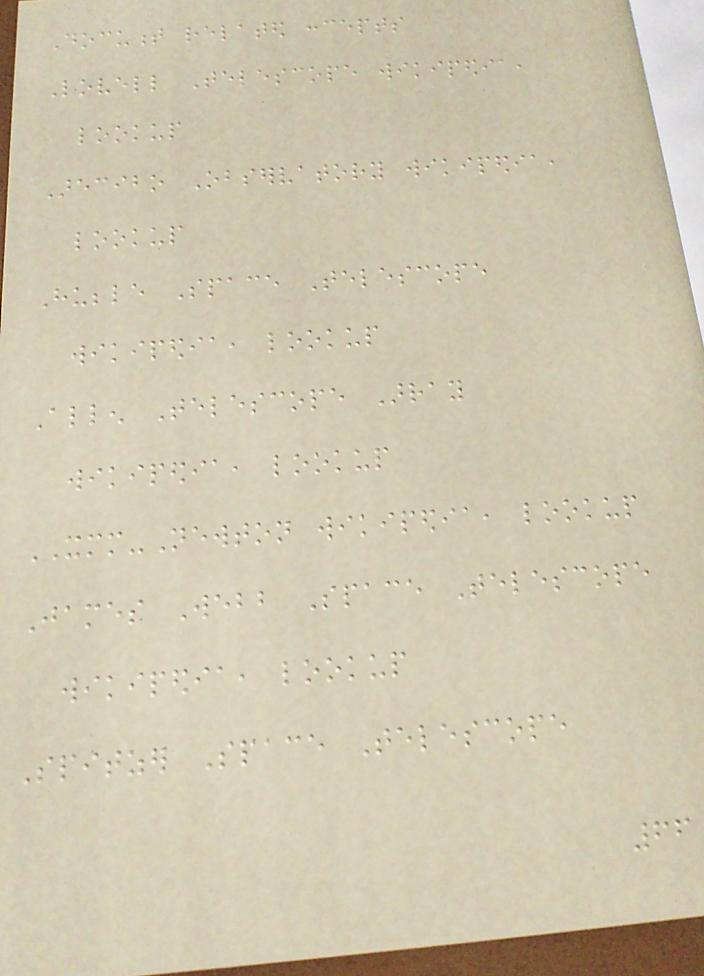Document related concepts
Lovell Telescope wikipedia,
lookup
Arecibo Observatory wikipedia,
lookup
Hubble Space Telescope
wikipedia, lookup
Allen Telescope Array
wikipedia, lookup
XMM-Newton wikipedia, lookup
James Webb Space Telescope
wikipedia, lookup
Spitzer Space Telescope
66
